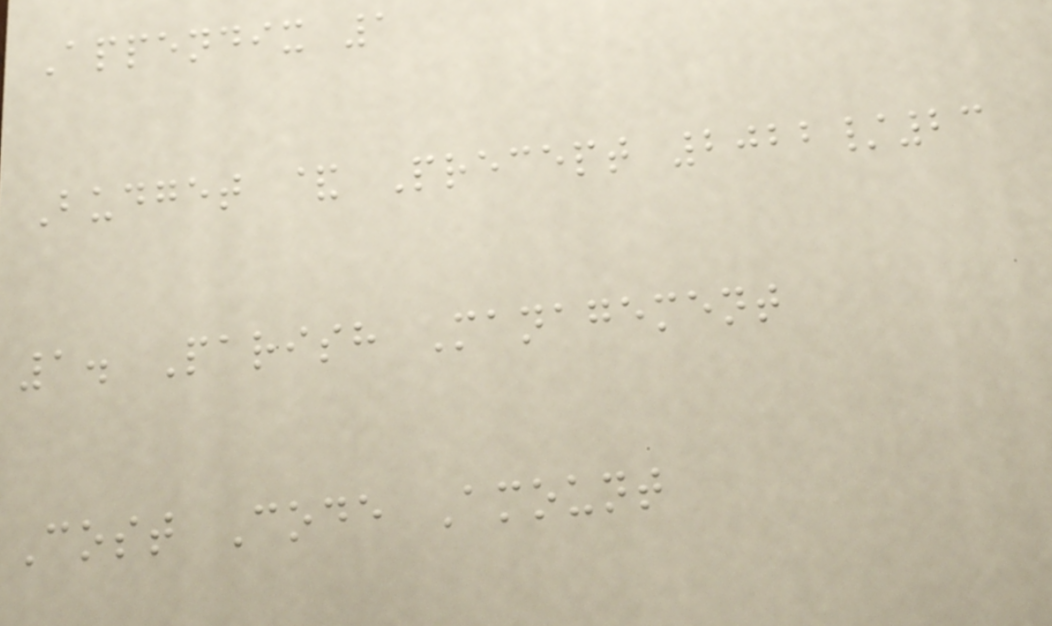Appendix 1
Budget & Precept 2022/23
1. Parish Management
Cost Code Amount
